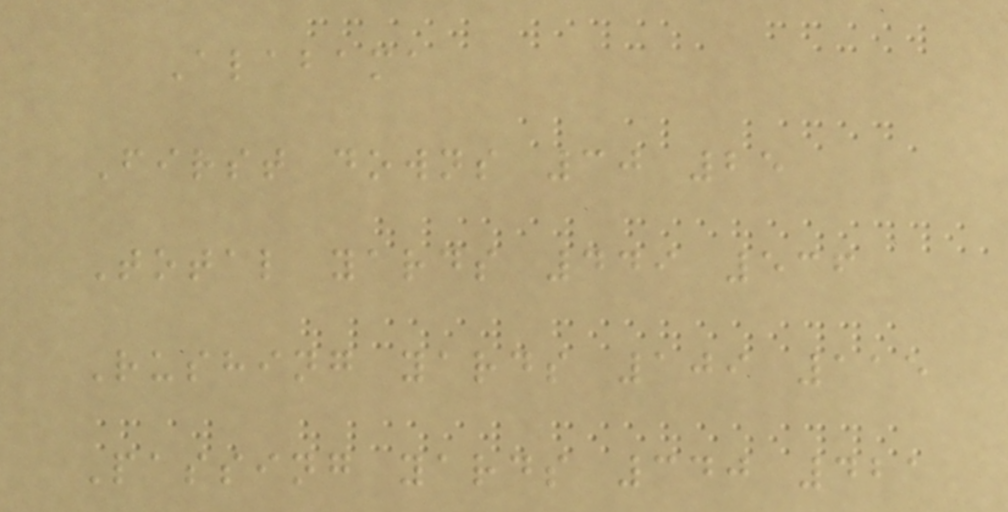Alabama
First downs 30 25
Total yards 449 536
Rushing yards 109 115
Passing yards 340 421
